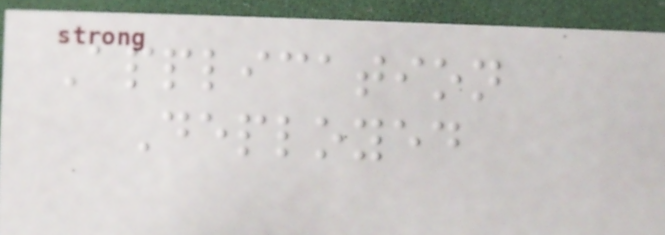Application
Deployed
